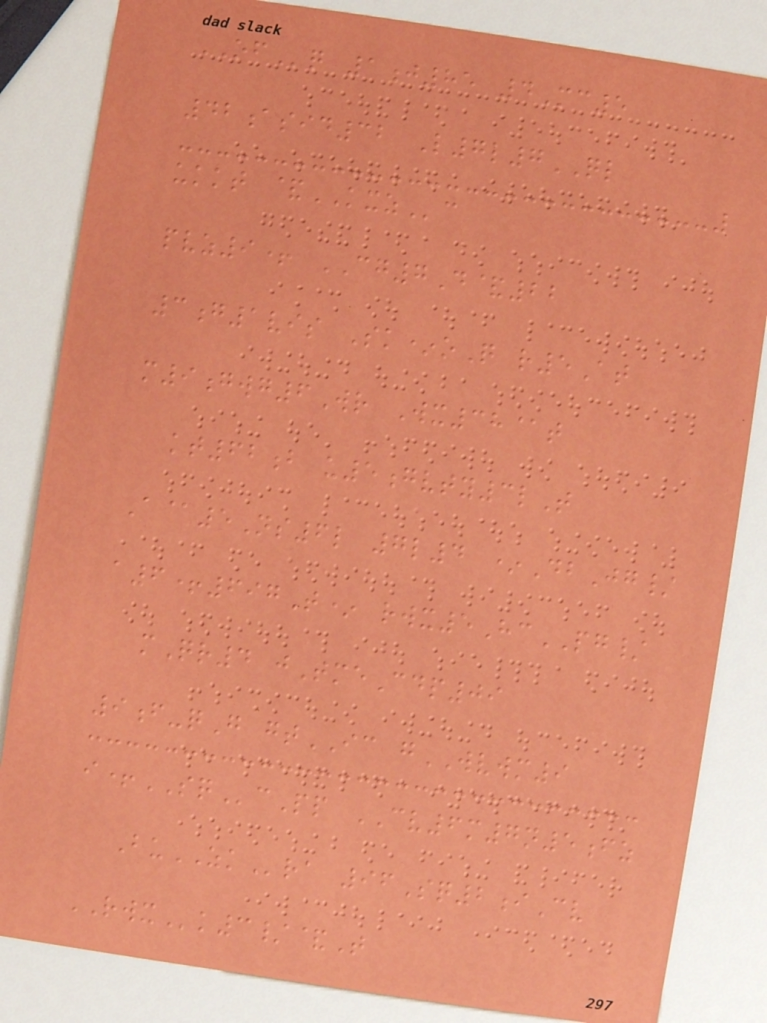OFq 1j85 4Mc5
42asid32 L7l7QL
ukkt &KXZc
pvz9+ CG7D&22
3g1vis Sk*oQ r5At
m9gwg6Wr Wx38@t
kt62b u5gvty3lT
A@5Ns6l 7l4 *DbJg/
a6+697T* rwx5HcPG/
mQr4 jTmeCdp09
9f-qG gtIC gWVWM9
i+SQcPp CV6m7n5fz
BuZKra 96Sq2iCv
RWXk3/&T
